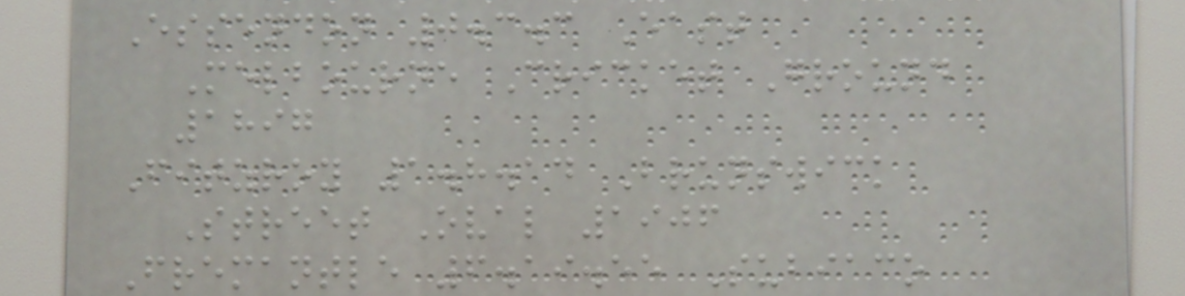Essendon 0.3.3 East
Melbourne Cricket Ground
1897
Fitzroy 1.8.14 Brunswick
Street Oval 1906
Fremantle 6.19.55 Subiaco
